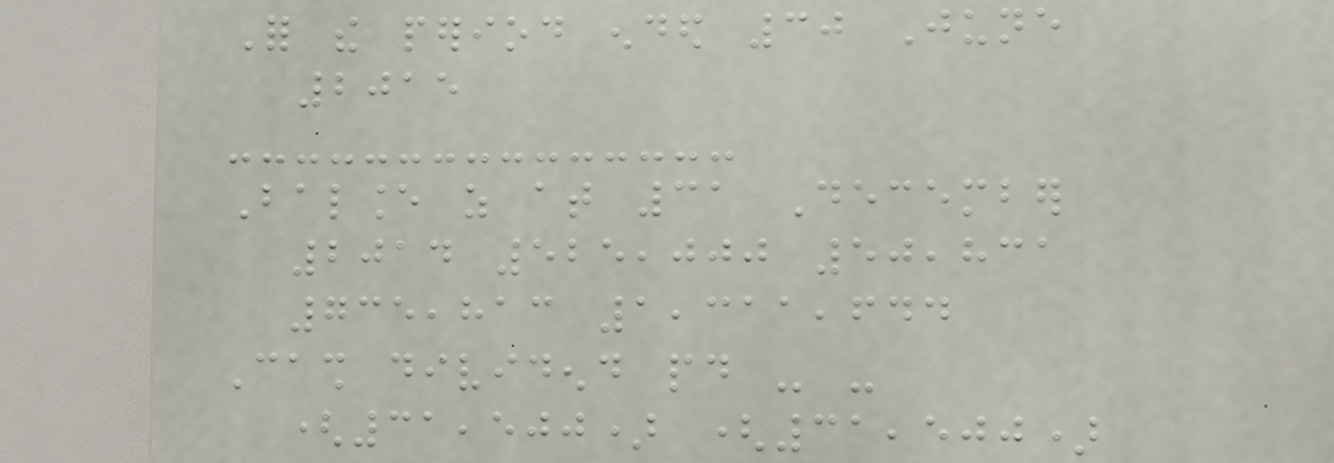For the period ended 30 June
2015
Balance as at 31 December
2014 525,000 50,831
735,813 1,311,644
Cash dividend paid - -
(31,500) (31,500)
